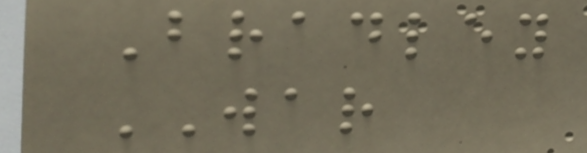Bradley
WAR
